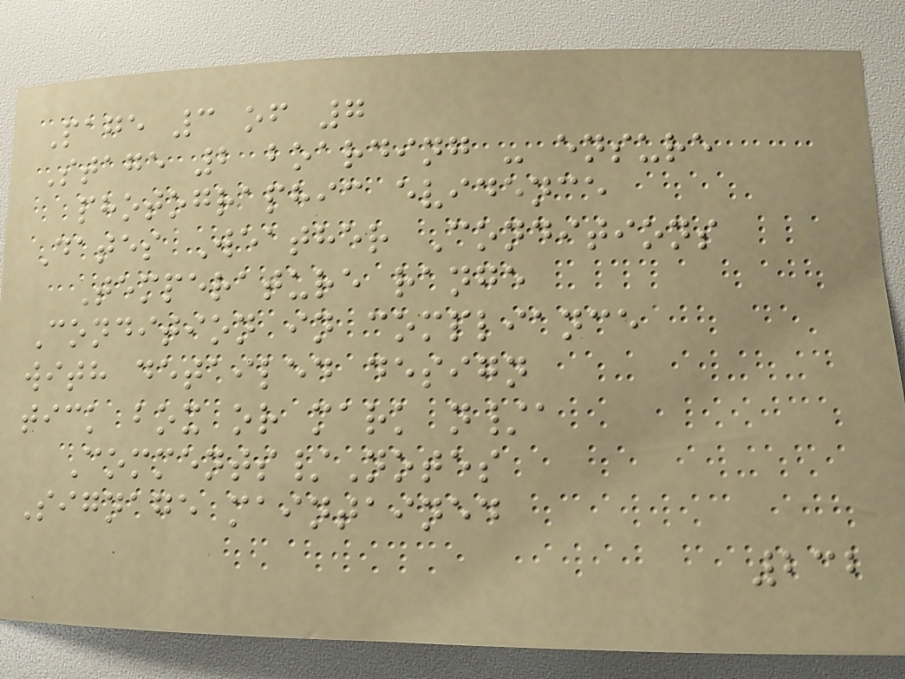Page 3 of 7
Stage 2 boarding - ensure
photographic evidence
Dates Weather Conditions
Temperature range
Condition in compliance
with detailed design
tick box or mark n/a
Comments/Notes
Signage maintained
232
